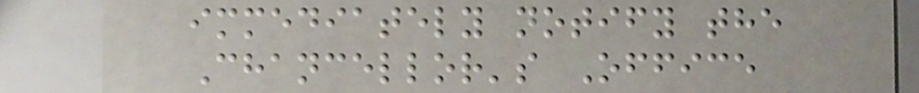immediately notify the
Chancellor's Office
